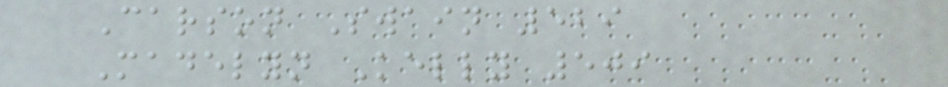Carson Swain 529
Madelyn Kelly 509
